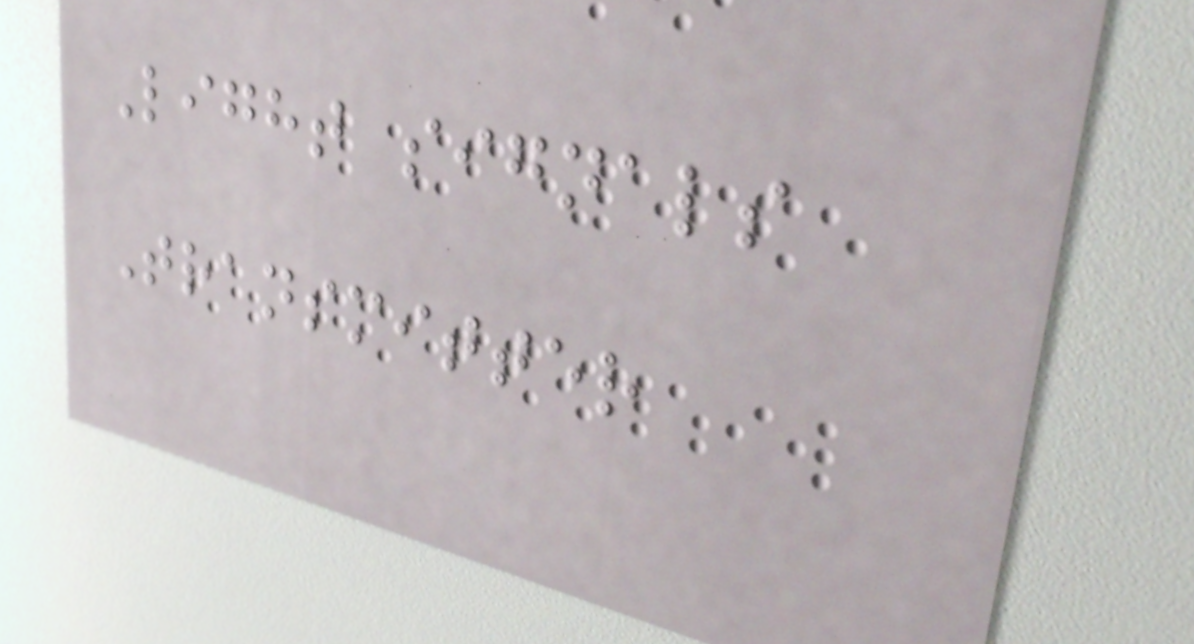Light signals
Transmitter
